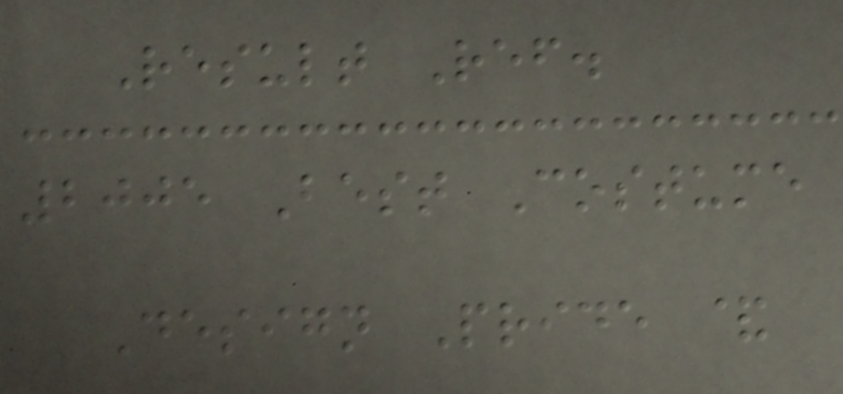Result Ref.
2005 Best Costume
Design Pride &
